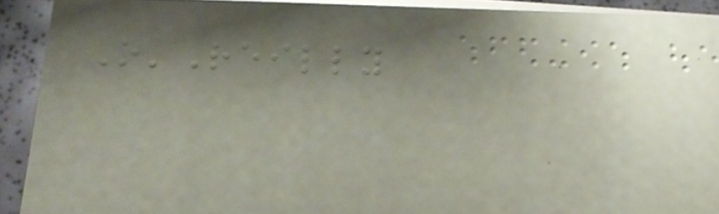O'Reilly
